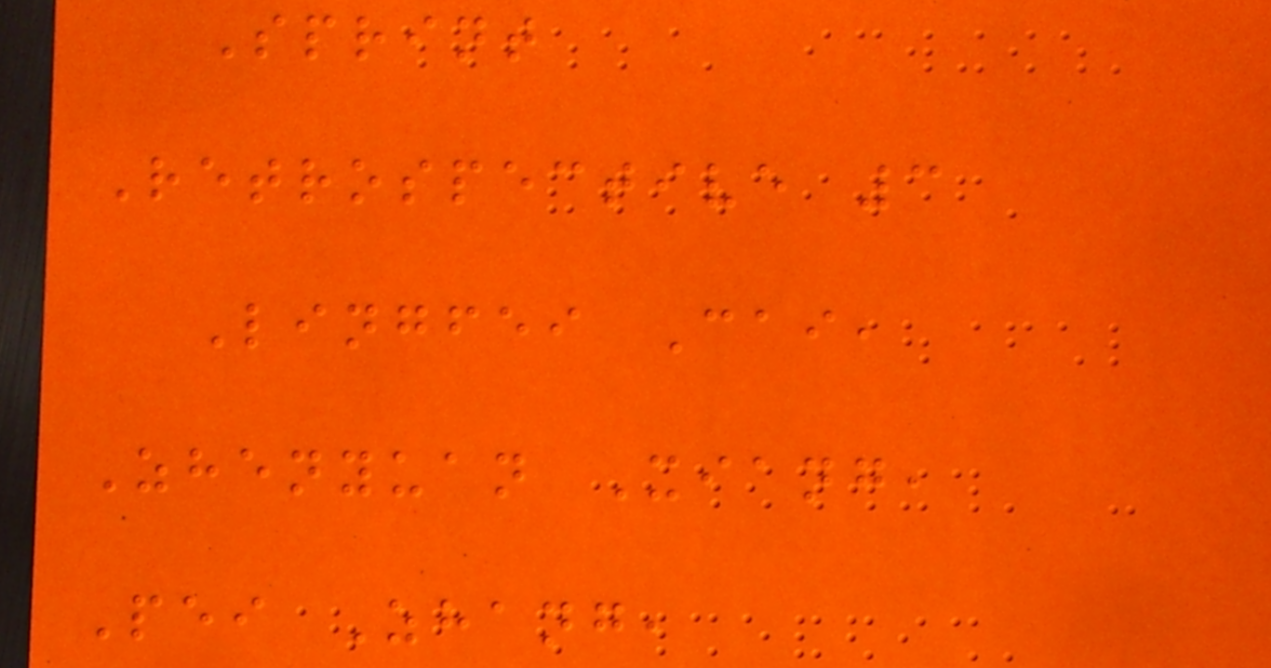Sprint
Retrospective 3
Lingfei Cai,
Zhenyuan Xiang,
Pei Zhang,
